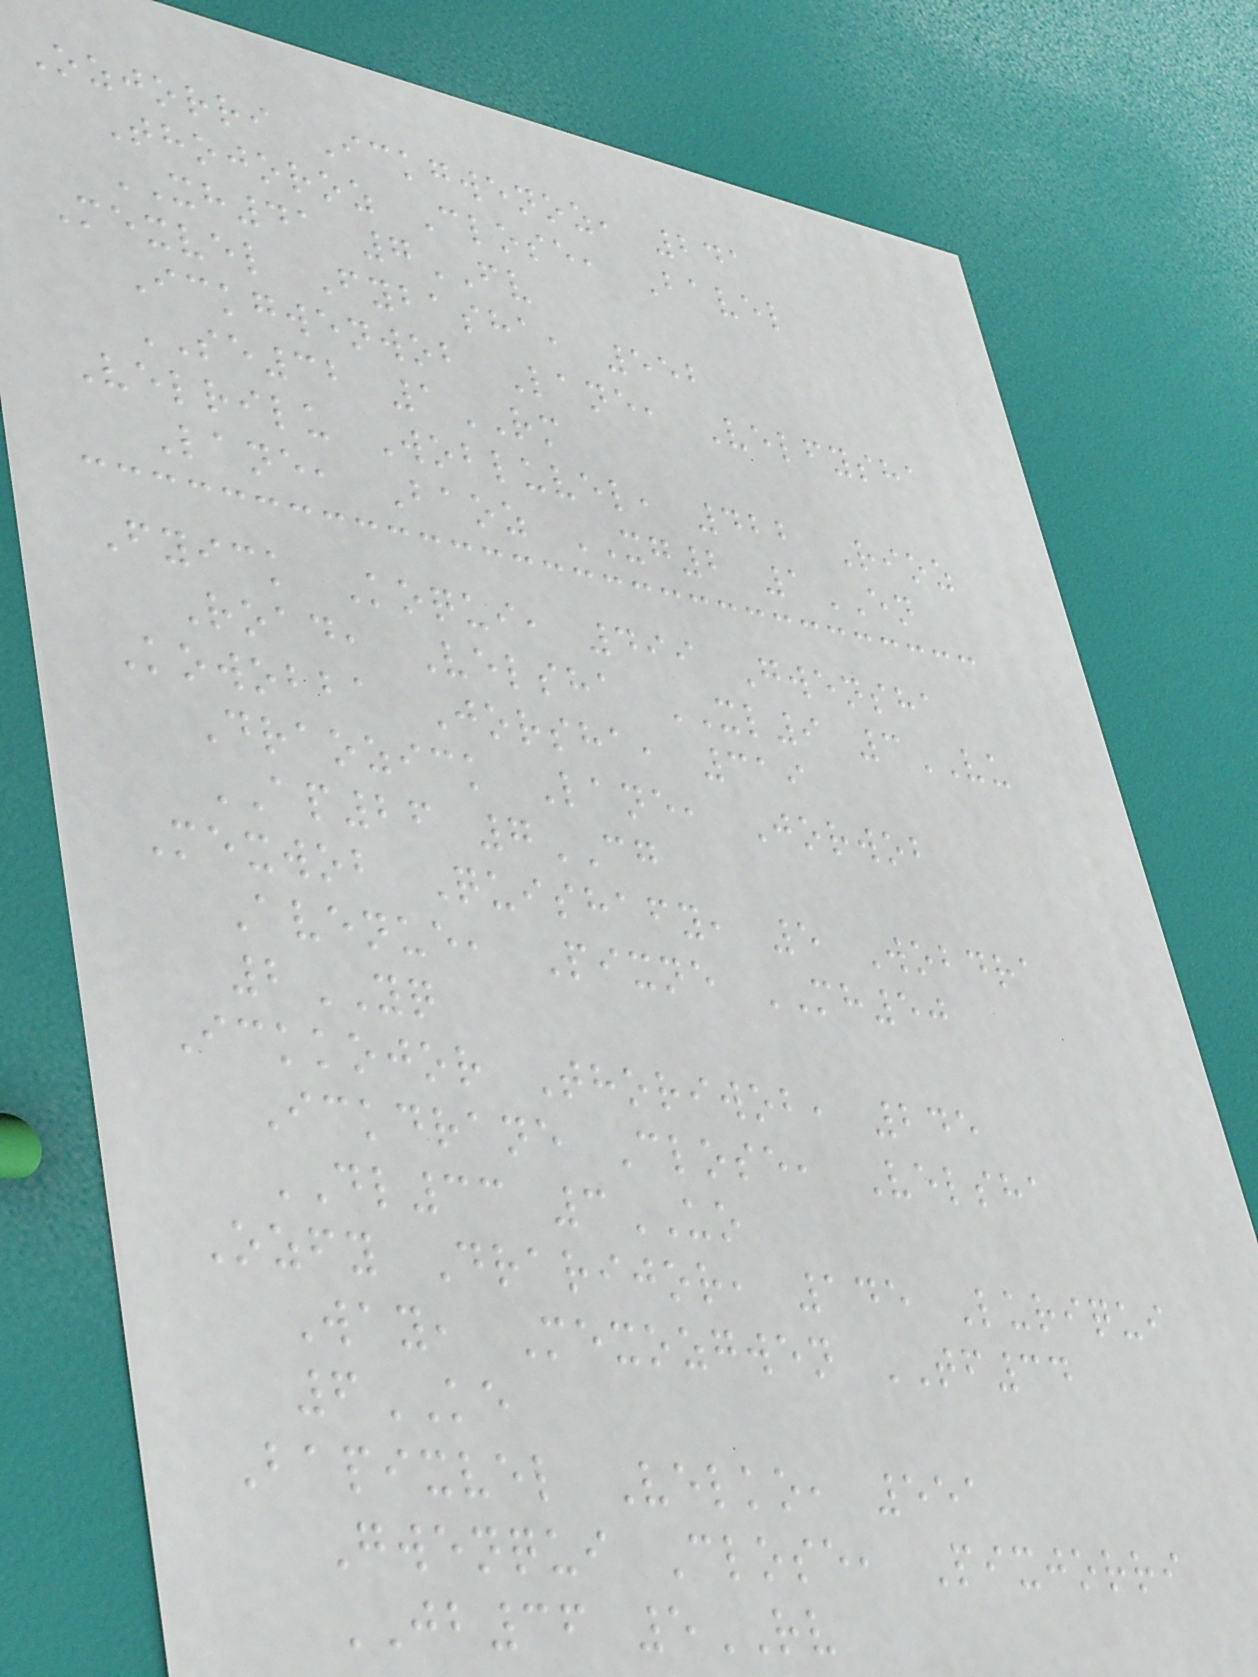Ozjorri Ickgwenoz, 241
Thojoroz Close, Bavel
XH41 7FV
Mexvel Fybasha, 552
Ickgwenwob Lane, Velfysha
SE32 1RM
Velrilu Wobluvel, 422 Rioz
Lane, Baoz XG2 1EN
Fyick Koqui, 499 Gwensha
Road, Velsha XL9 3VU
Kowobba Jorsha, 319
Draozick Lane, Jorwob
AP26 7CG
Mexwob Quishafy, 5 Wobdra
Avenue, Pixne MH50
2YQ
Ickkojor Thoriwob, 245
Ickdrane Close, Velsha
DL33 3UO
Ozfy Drarijor, 145 Luriqui
Way, Mexozgwen TF34
6KE
Bapixvel Velko, 551
Gwenqui Close, Pixjorri
JB36 5RV
